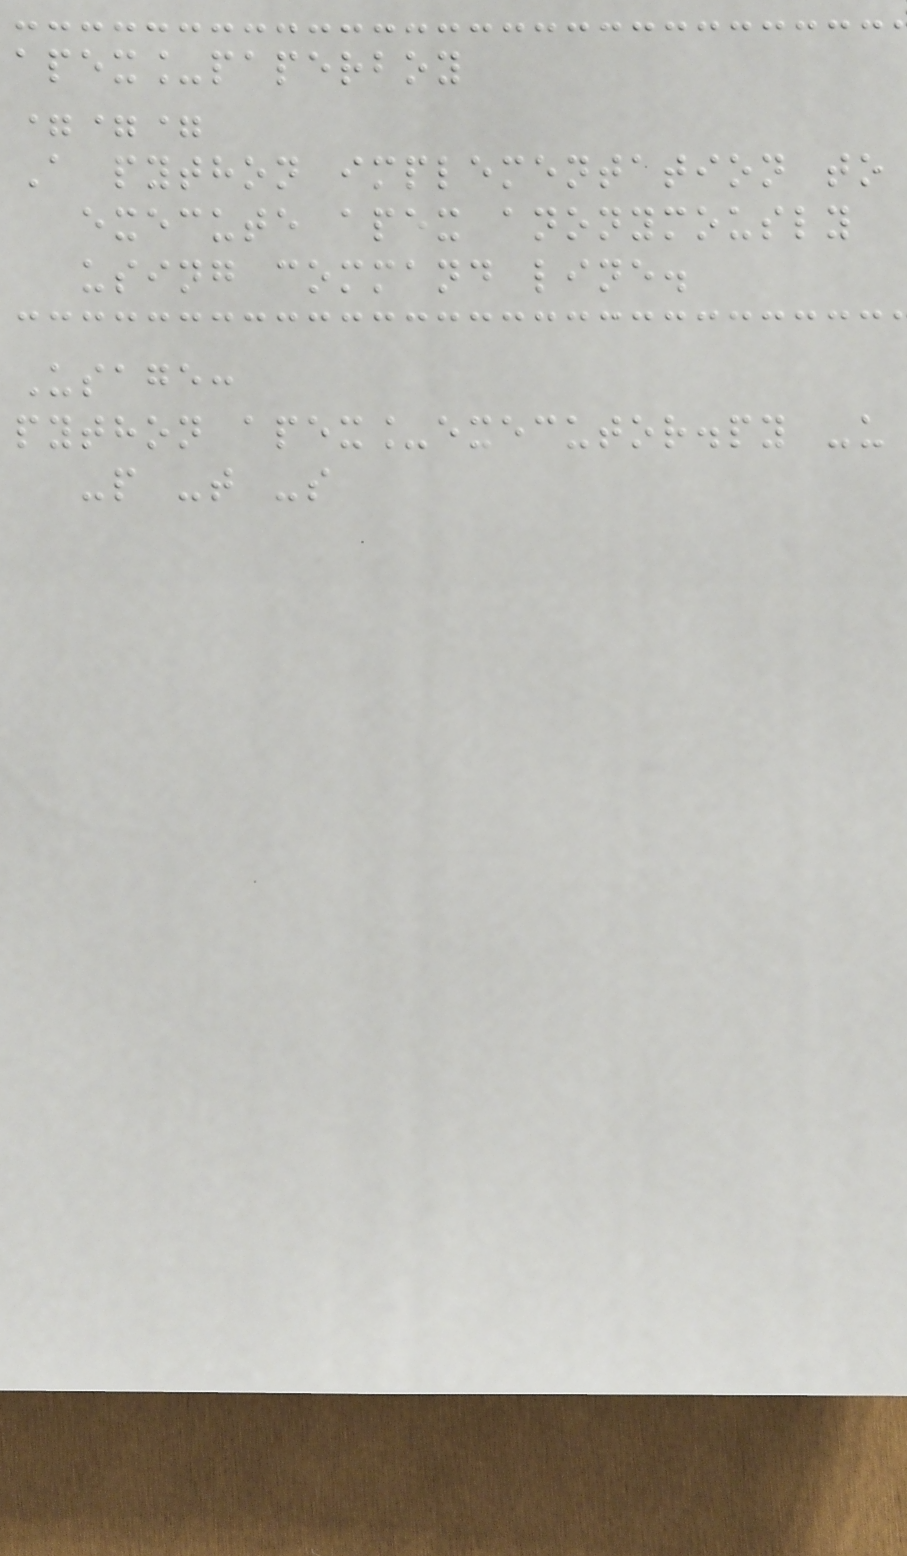apex_paperboy
===
A python implementation to
execute apex anonymously
using command line.
Usage:
python apex_executor.py -u
-p -t -s
